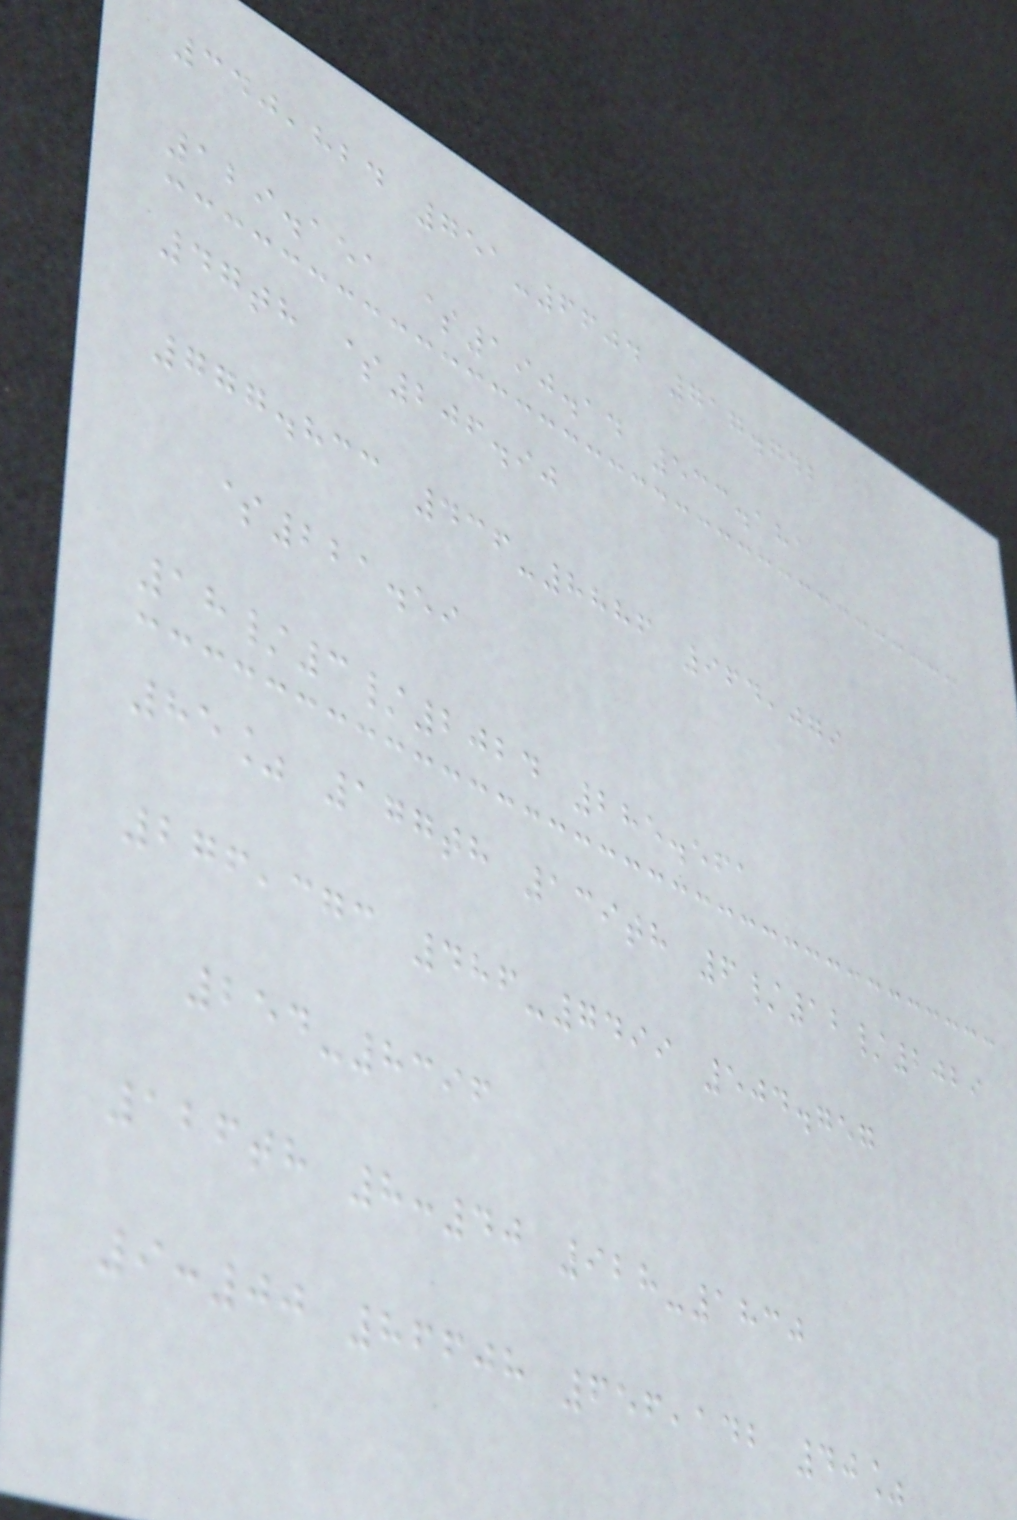340,824 751-6604 717.742
129.151 $190.14 533.181
47th $206.90
777.833 436-8886 964,079
$221.59
18/3/2024 285.561
85% 177th 139th 6/12/2029
276,373 486-7499 504.757
254-8396
126th 8:40 928-1830
9:00 86608 656,142 40%
